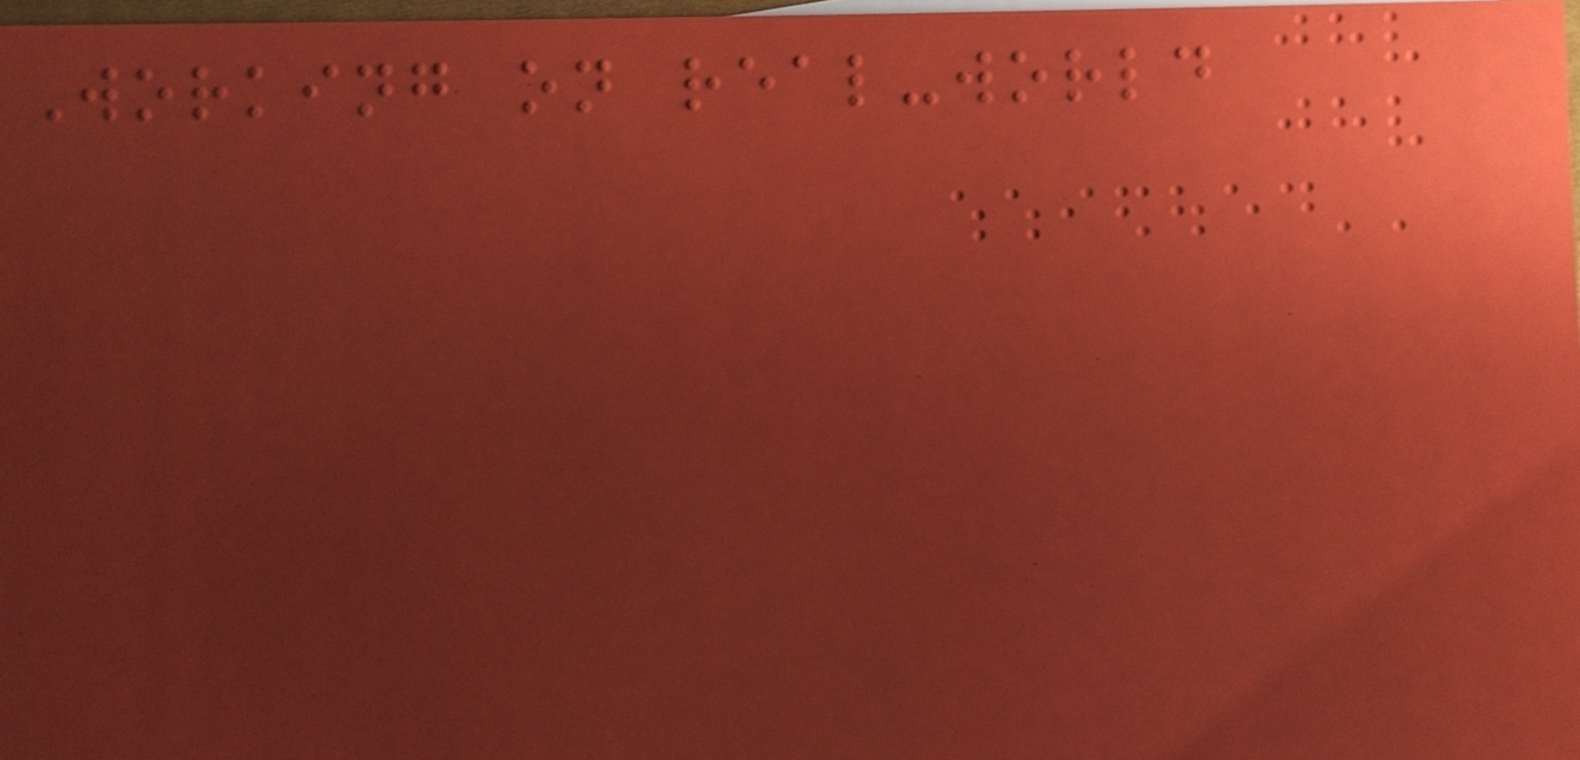Working on real-world
